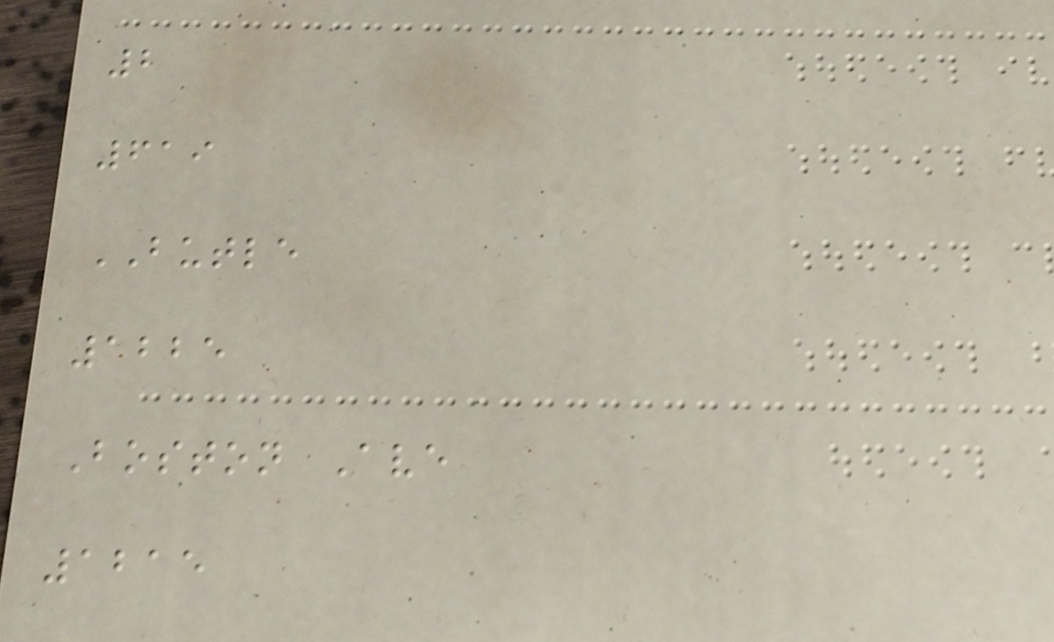2
619
BUTLE
1225
Boston Ave
1215
